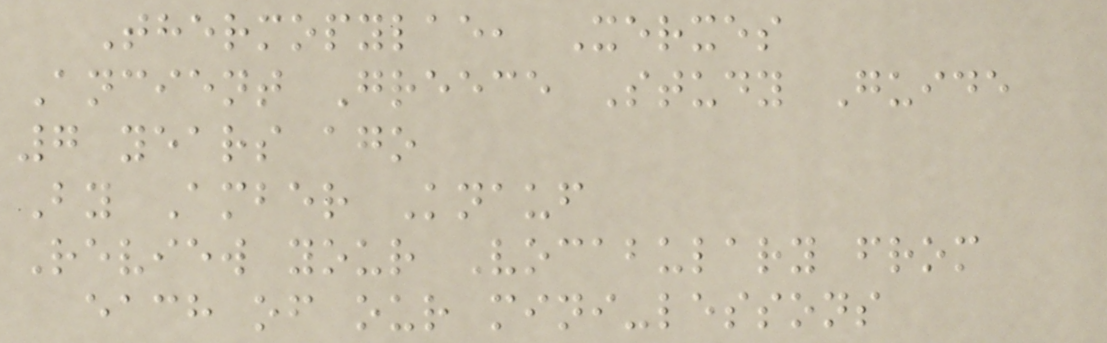Thermopylae, Xerxes
Ancient Greece Study Guide
7 years ago
By Amber Knauf
Review your Vocabulary from
each of our mini-lessons
